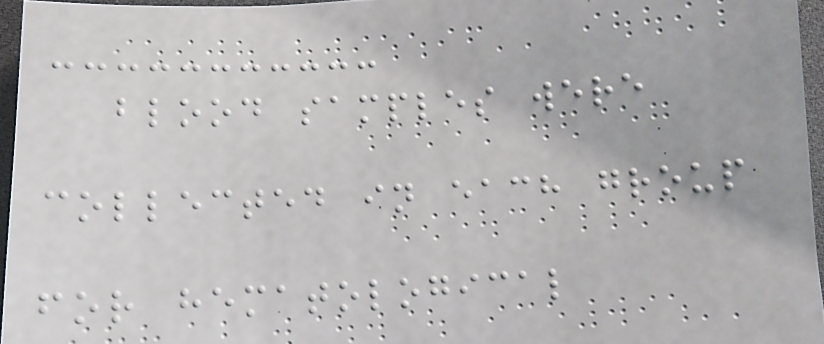blood samples were
collected in each group
for hematological
